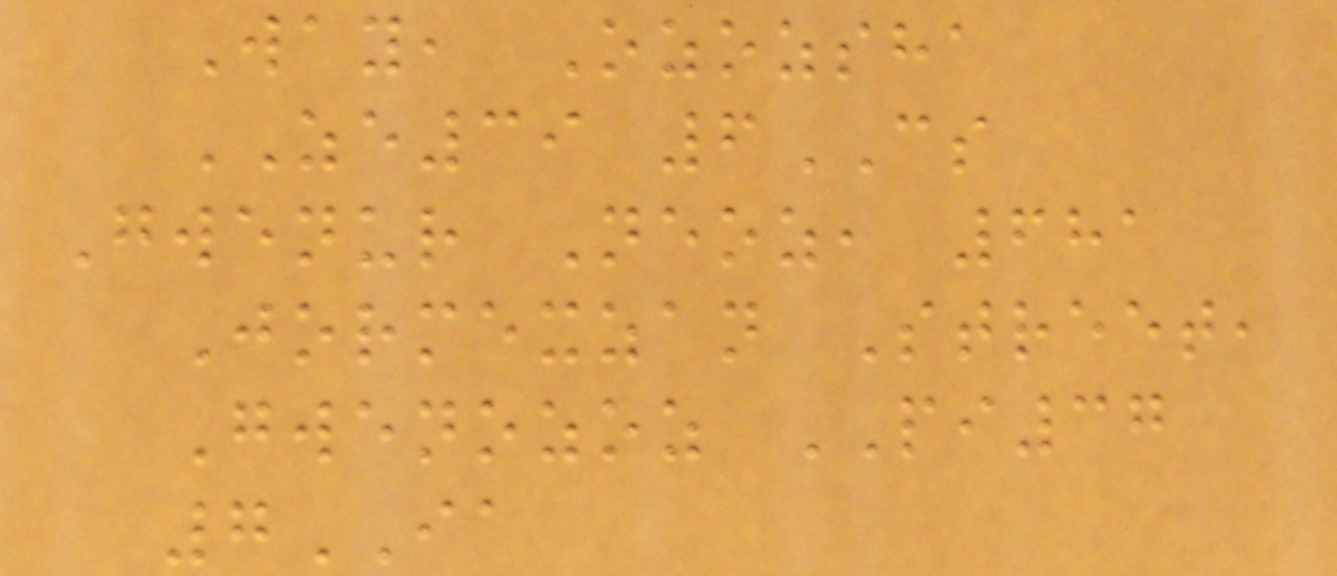Way, Ozozsha
ZE39 6CS
Gwenur Neoz, 681
Jormexzan Street,
Gwenozoz PI37
7IA
